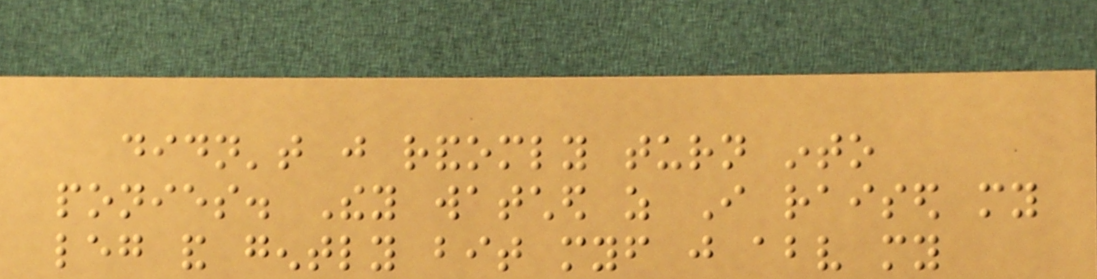didn't just randomly turn into
ponies. They watched as I raised my
leg and gently bit myself just above my
